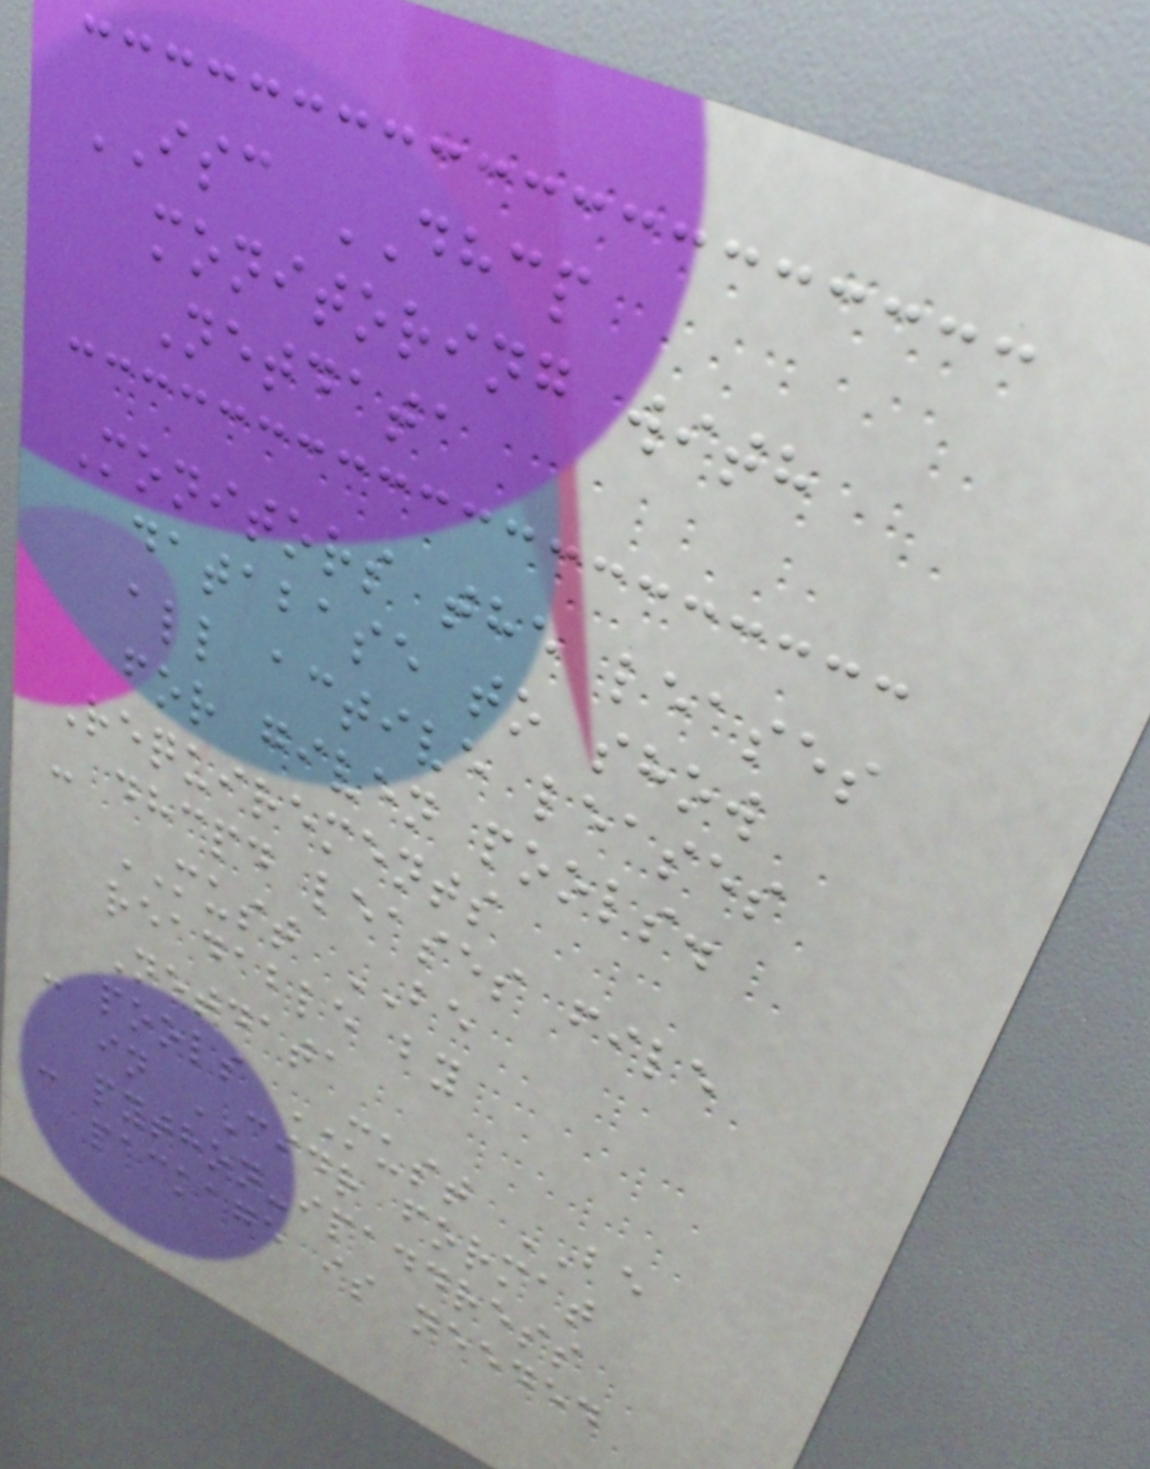ISC DHCP
monitoring with
Netdata
Monitors the leases
database to show
all active leases
for given pools.
Requirements
- dhcpd leases file
MUST BE
readable by
Netdata
- pools MUST BE
in CIDR format
- python-ipaddress
package is needed
